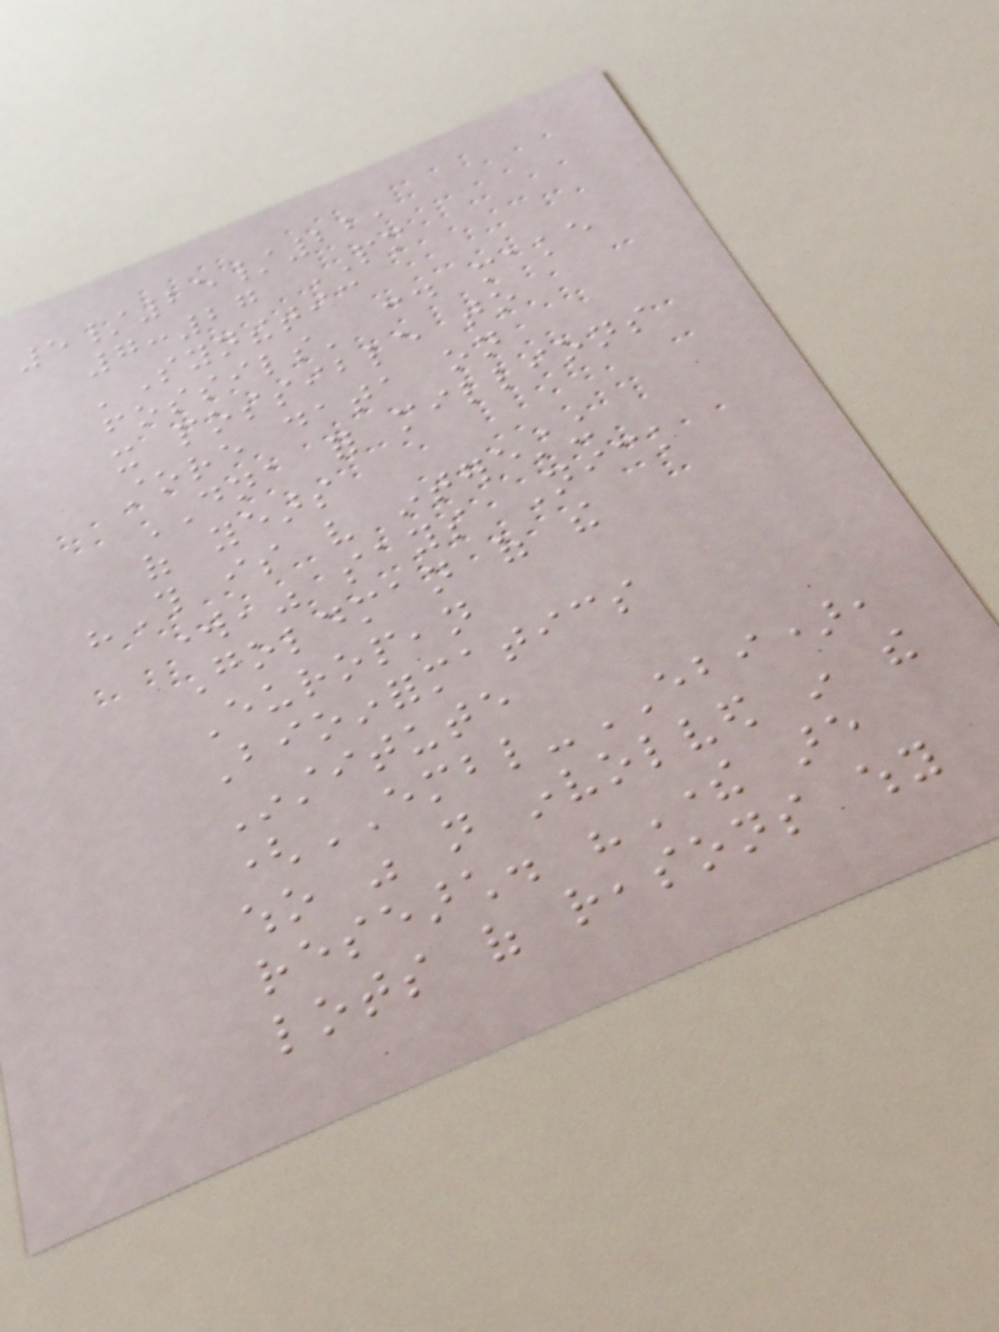5/25/22,
7:27 PM
'Synthetic
fossils' could make
it possible to
store data on
DNA for millions
of years
"This is very interesting
work," says Nick
Goldman of the
European
Bioinformatics
Institute
(EMBL-EBI),
who was not involved in the
research. "There are
lots of reasons why
